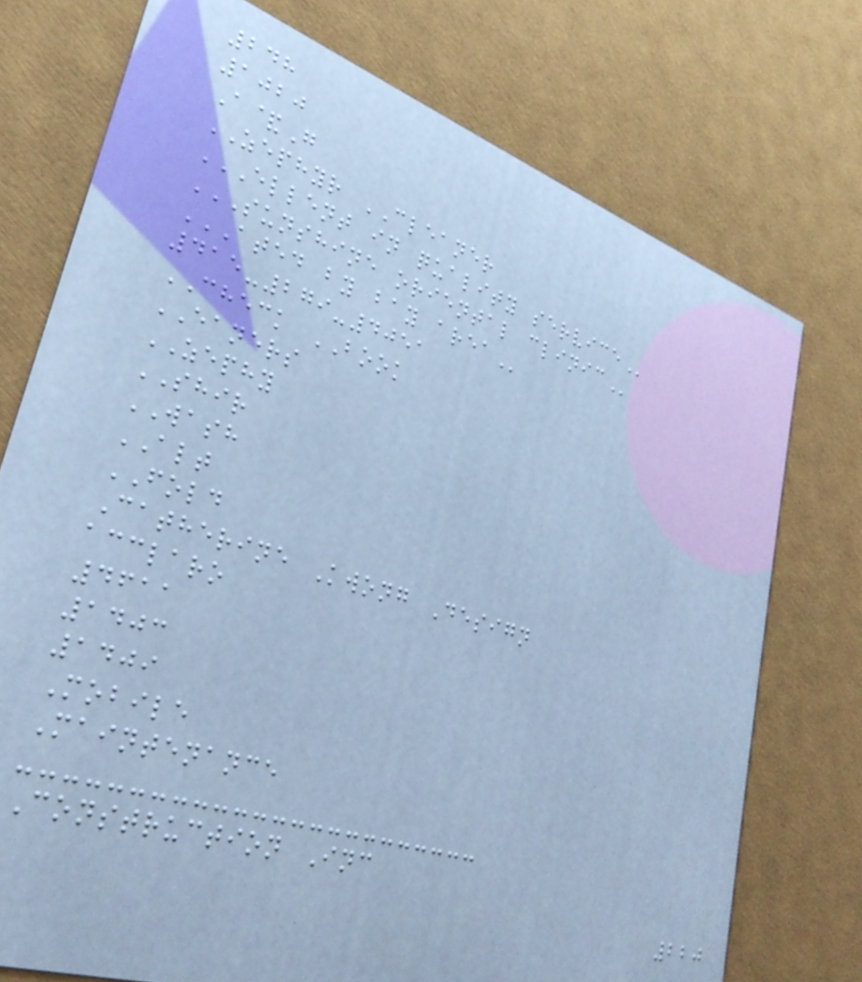248
1020
A&G
ZEPHYR CLEANER
ELLENT IN QUALITY SERVICE
SUNSHINE ORIENTAL CLINIC
ATED BY BAY AREA
415-279-4051
CHECK BOOK
EANERS
ZEPHY
SHIR
WASH
ALT
FOLD
Catherine Kwong Design
acclaro
4611
1403
1409
Mobile
Maintenance
Construction Inc
220
